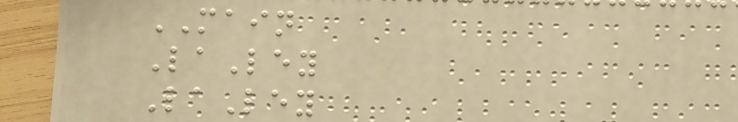MAIN
LaLey
LaLey
